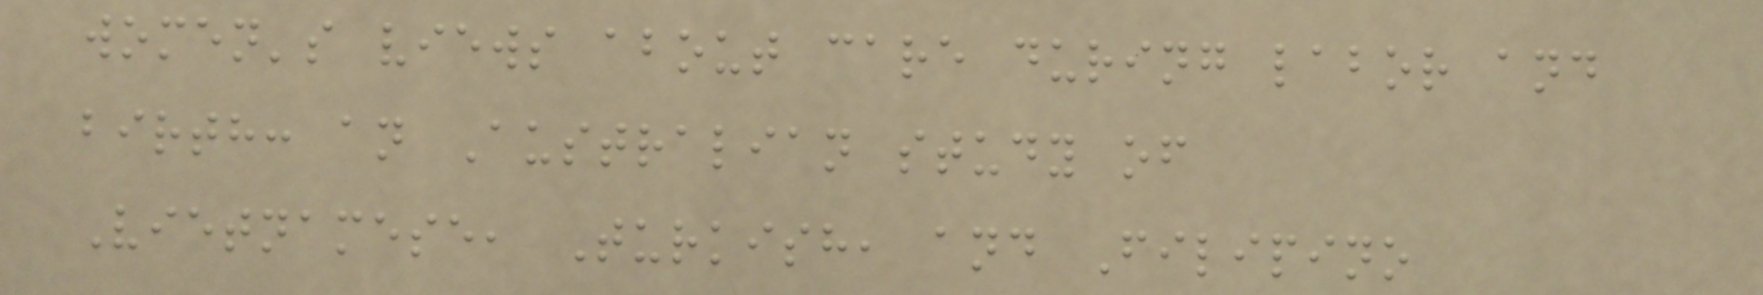women's views about care during labor and
birth: an Australian study of
Vietnamese, Turkish, and Filipino
